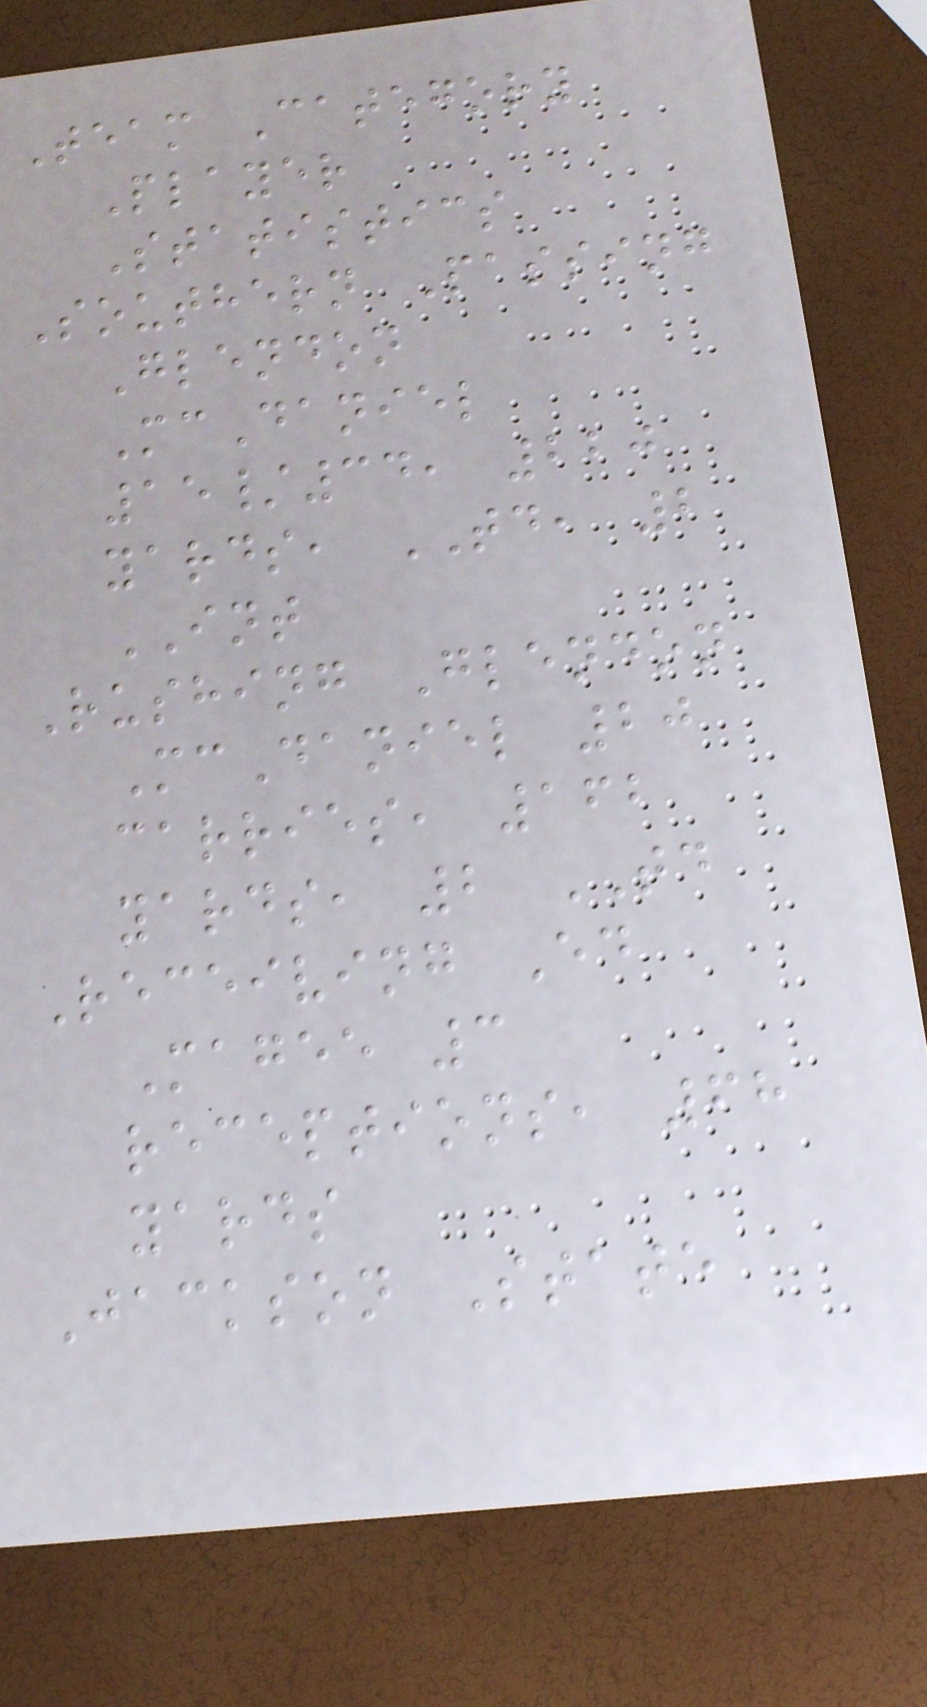Team Category
Player
Statistics
Southern Passing
Glendon
McDaniel
15/34, 220
yards, TD, 2
INT
Rushing Glendon
McDaniel 20
carries, 162
yards, 2 TD
Receiving Ed
Magee 3
receptions, 68
yards
Jackson State
